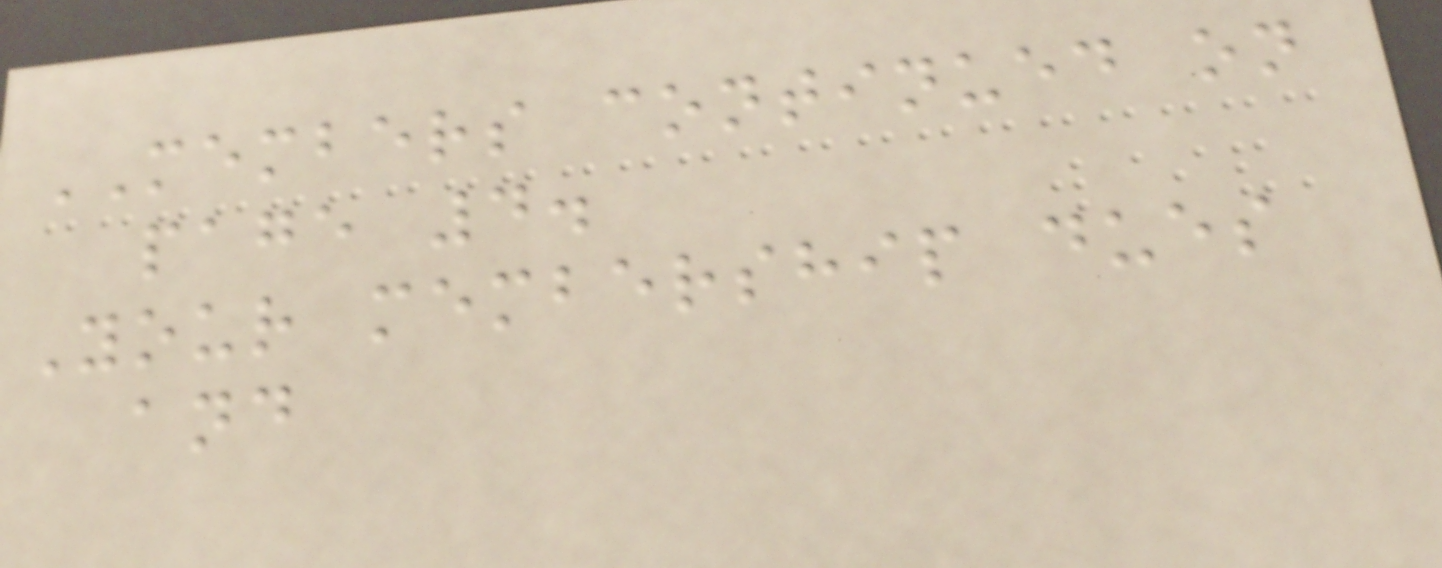MEMBERS continued on
page 4.
Your membership dues
and
